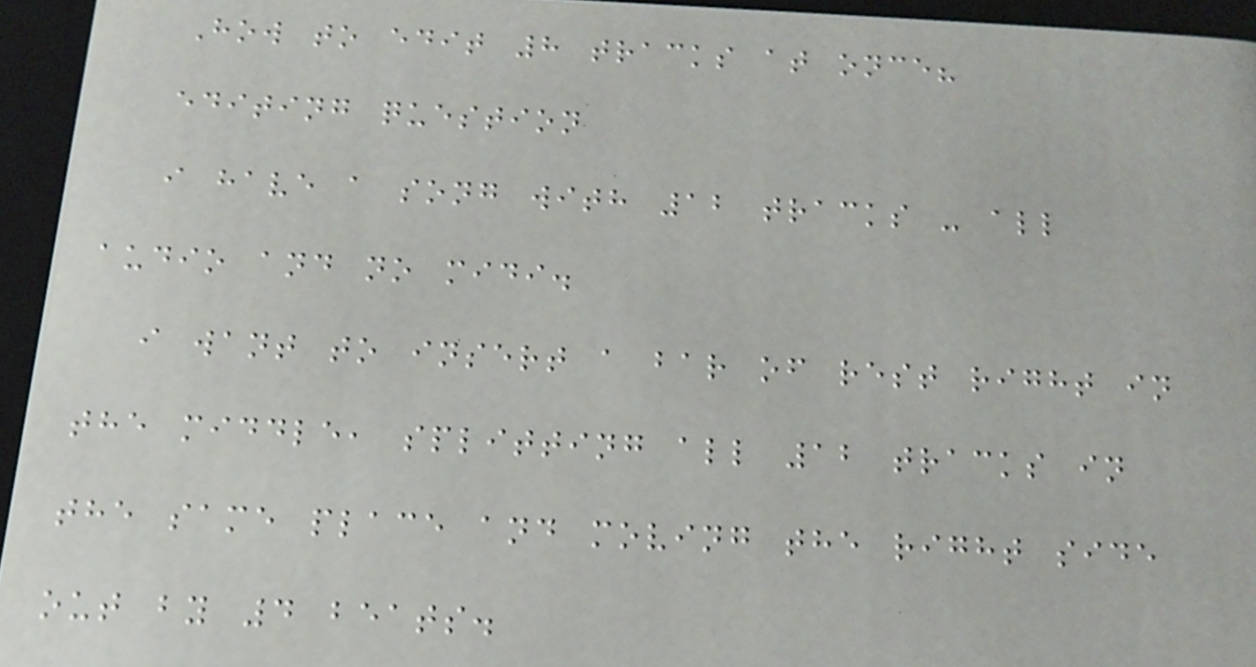How to edit 8 tracks at once?
editing question
i have a song with 12 tracks - all
audio and no midi.
i want to insert a bar of rest right in
the middle, splitting all 12 tracks in
the same place and moving the right side
out by 4 beats.
